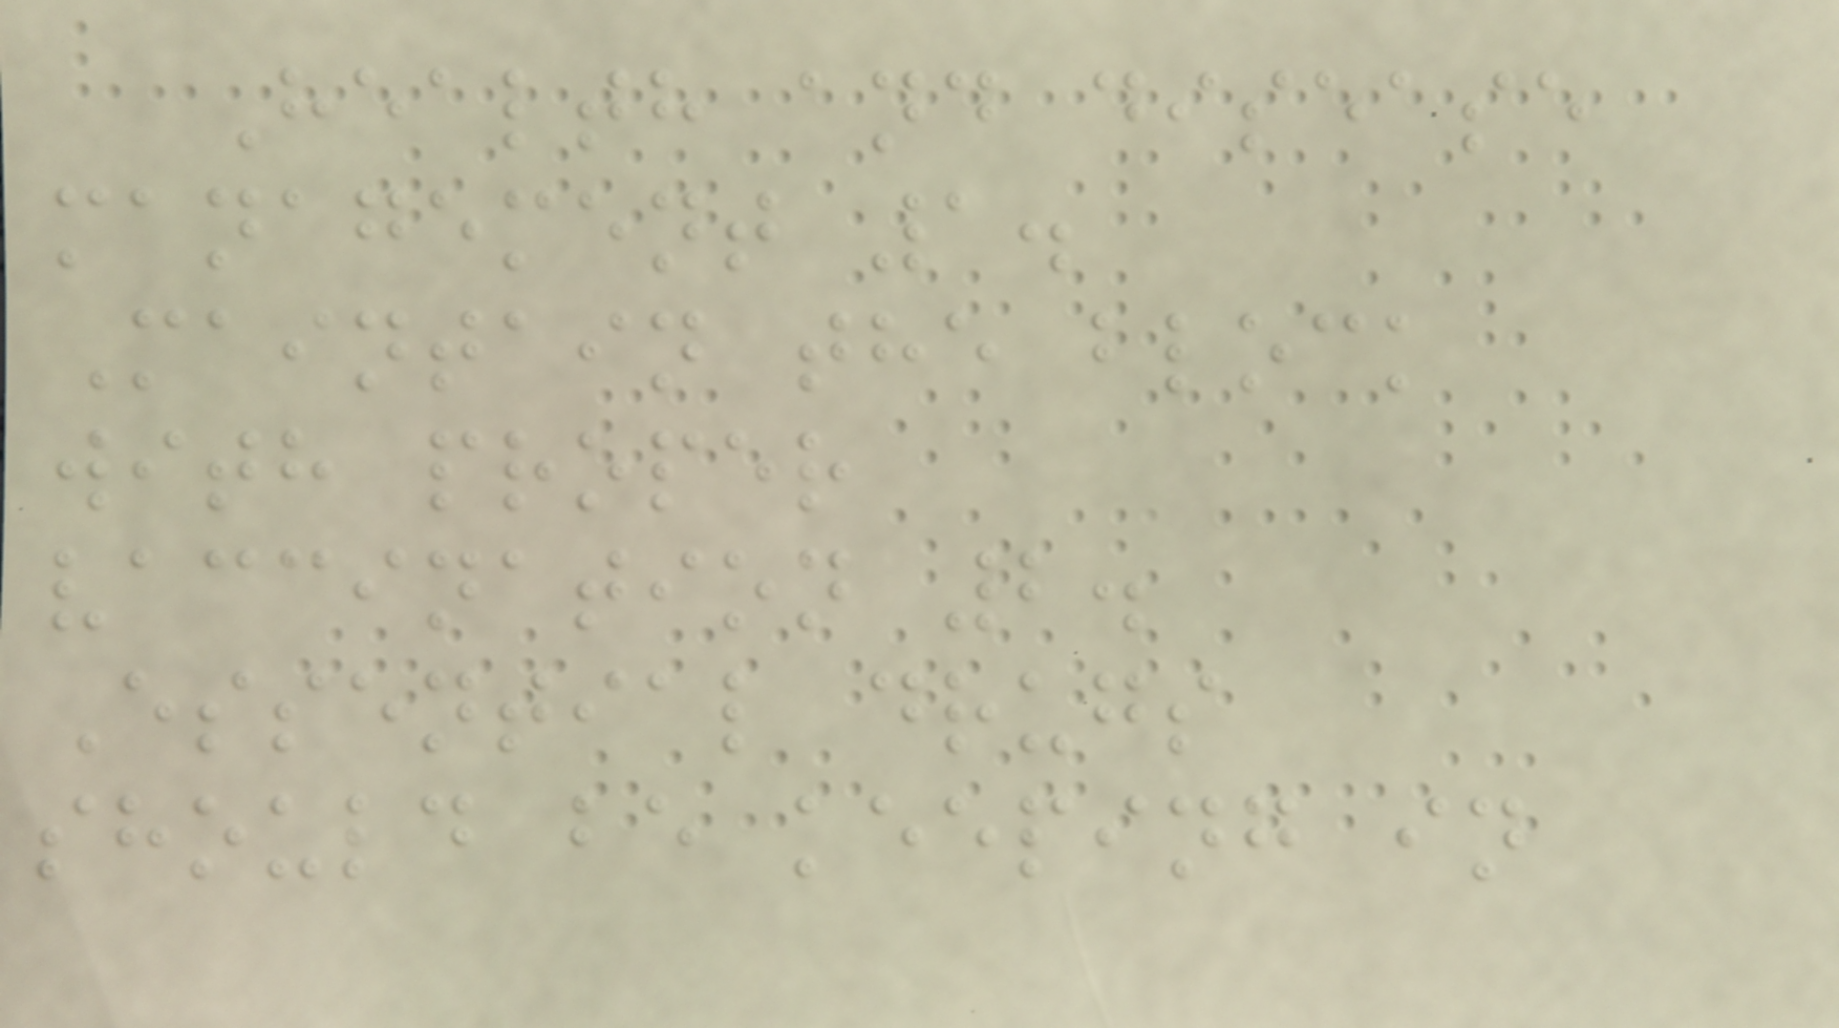Health and disease
management 1.
Maintain the block
with proper
vaccination 2.
Essential drugs
should be keeping in
